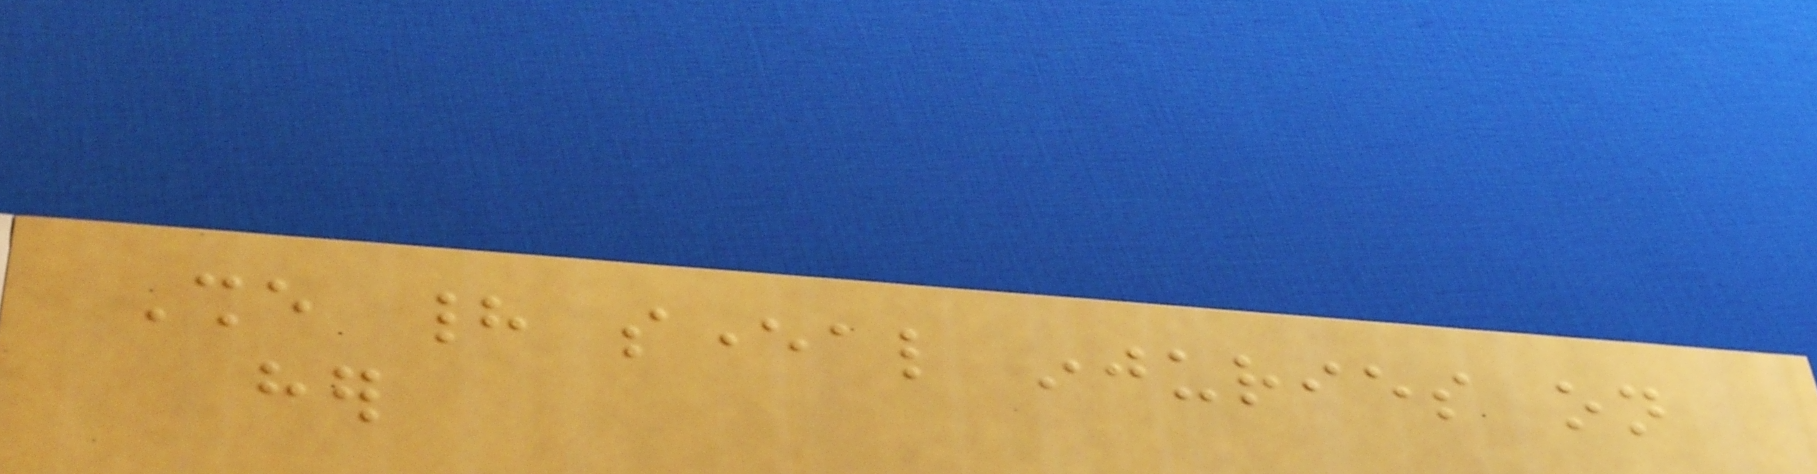She had several injuries on
her
